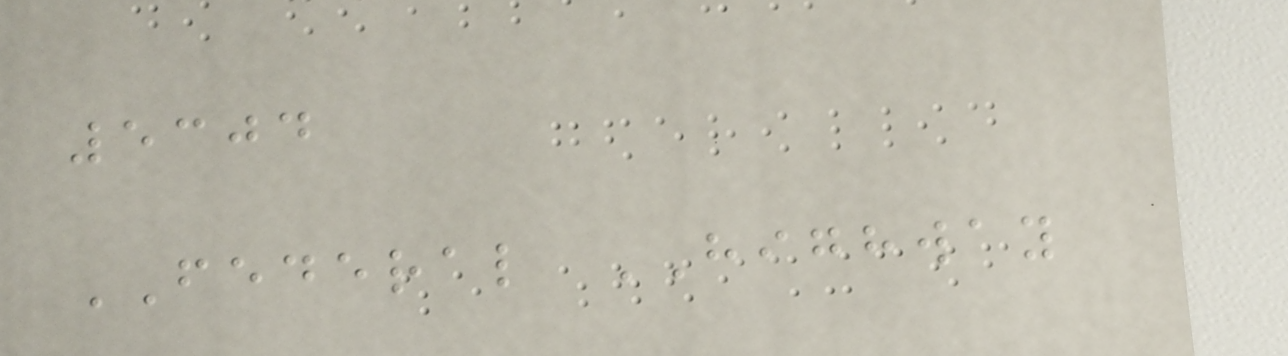5304
FEDERAL HIGHWAY
